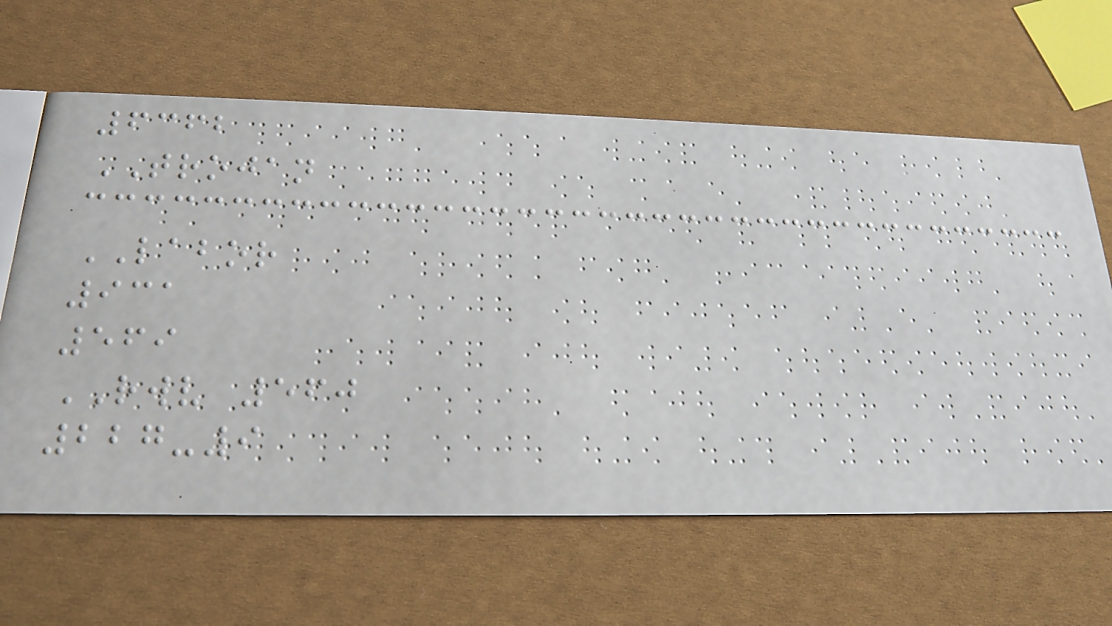6362
TROJAN
LABOR
931
569
RWV 560
227-9
